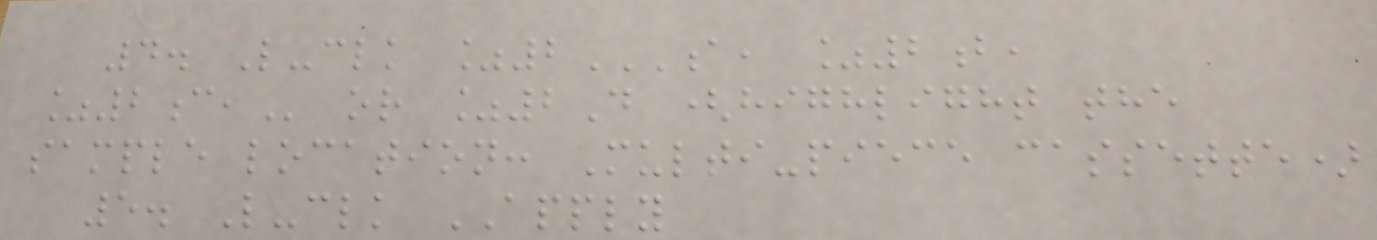4. L-clk %2A, %2B,
%2C, or %2D (highlight the
sample location: Multi-piece cassette)
5. L-clk APPLY
